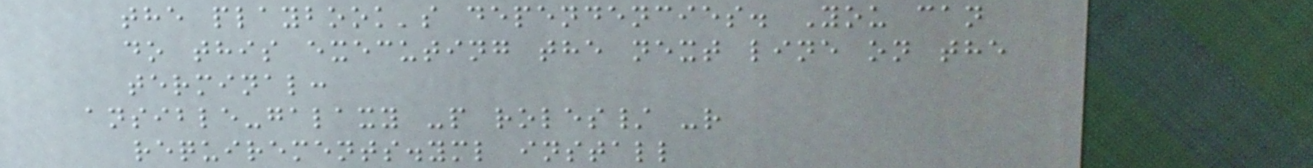the playbook's dependencies. You can
do this executing the next line on the
terminal:
ansible-galaxy -p roles/ -r
requirements.yml install
